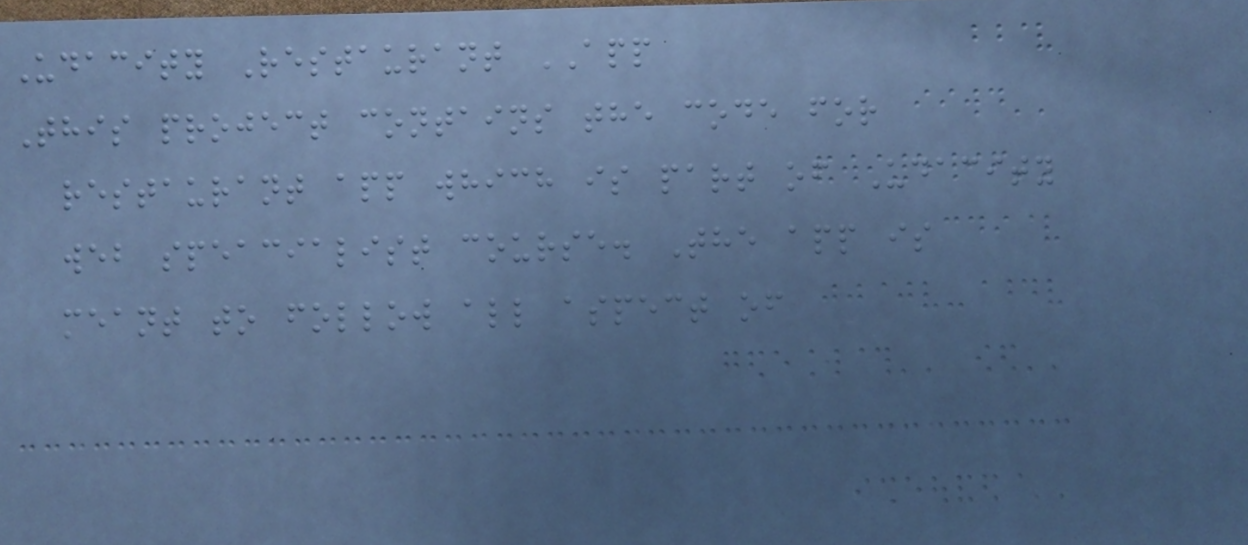Udacity Restaurant APP
This project contains the code for
restaurant app which is part of Udacity
web speacialist course. The app is
meant to follow all aspect of
